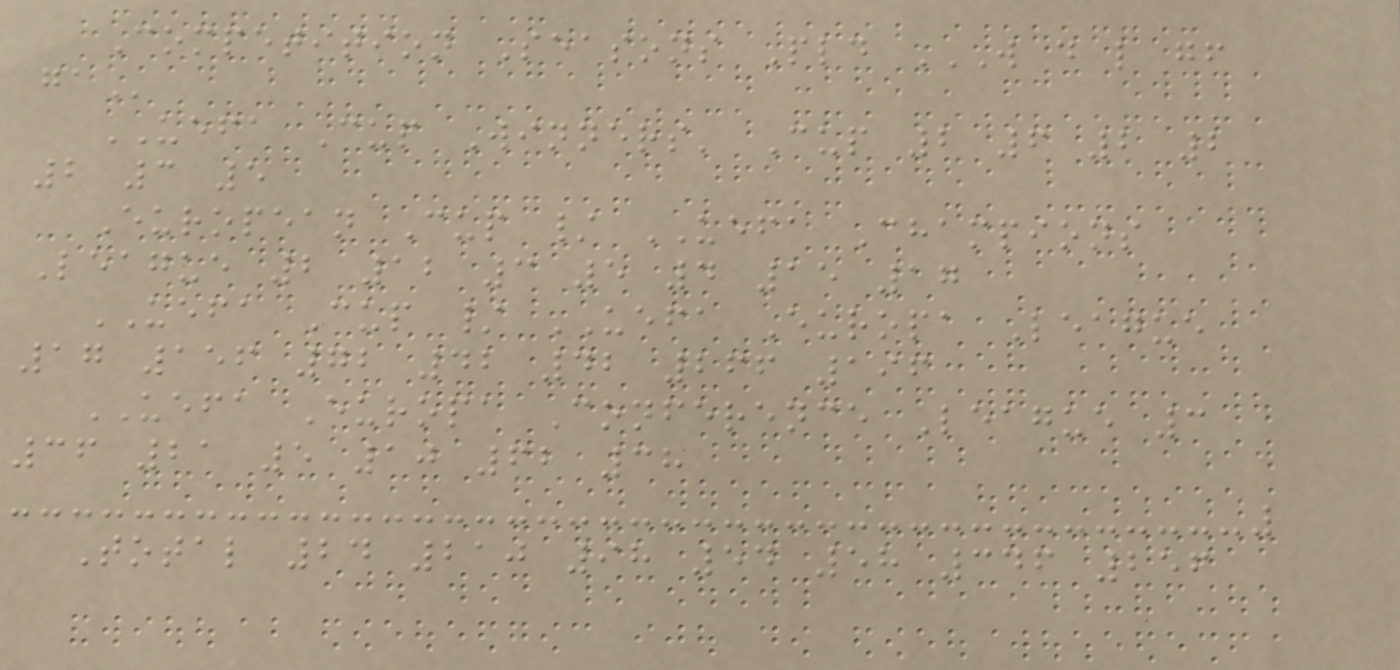Competition Seasons Pld W D L GF
GA
UEFA Cup Winners' Cup 2 6 2 2
2 3 5
European Cup / UEFA Champions
League 2 12 3 5 4 15 17
UEFA Cup / UEFA Europa League
17 156 72 42 42 266 196
UEFA Europa Conference League 3
36 21 5 10 62 38
Total 24 210 98 54 58 346 256
